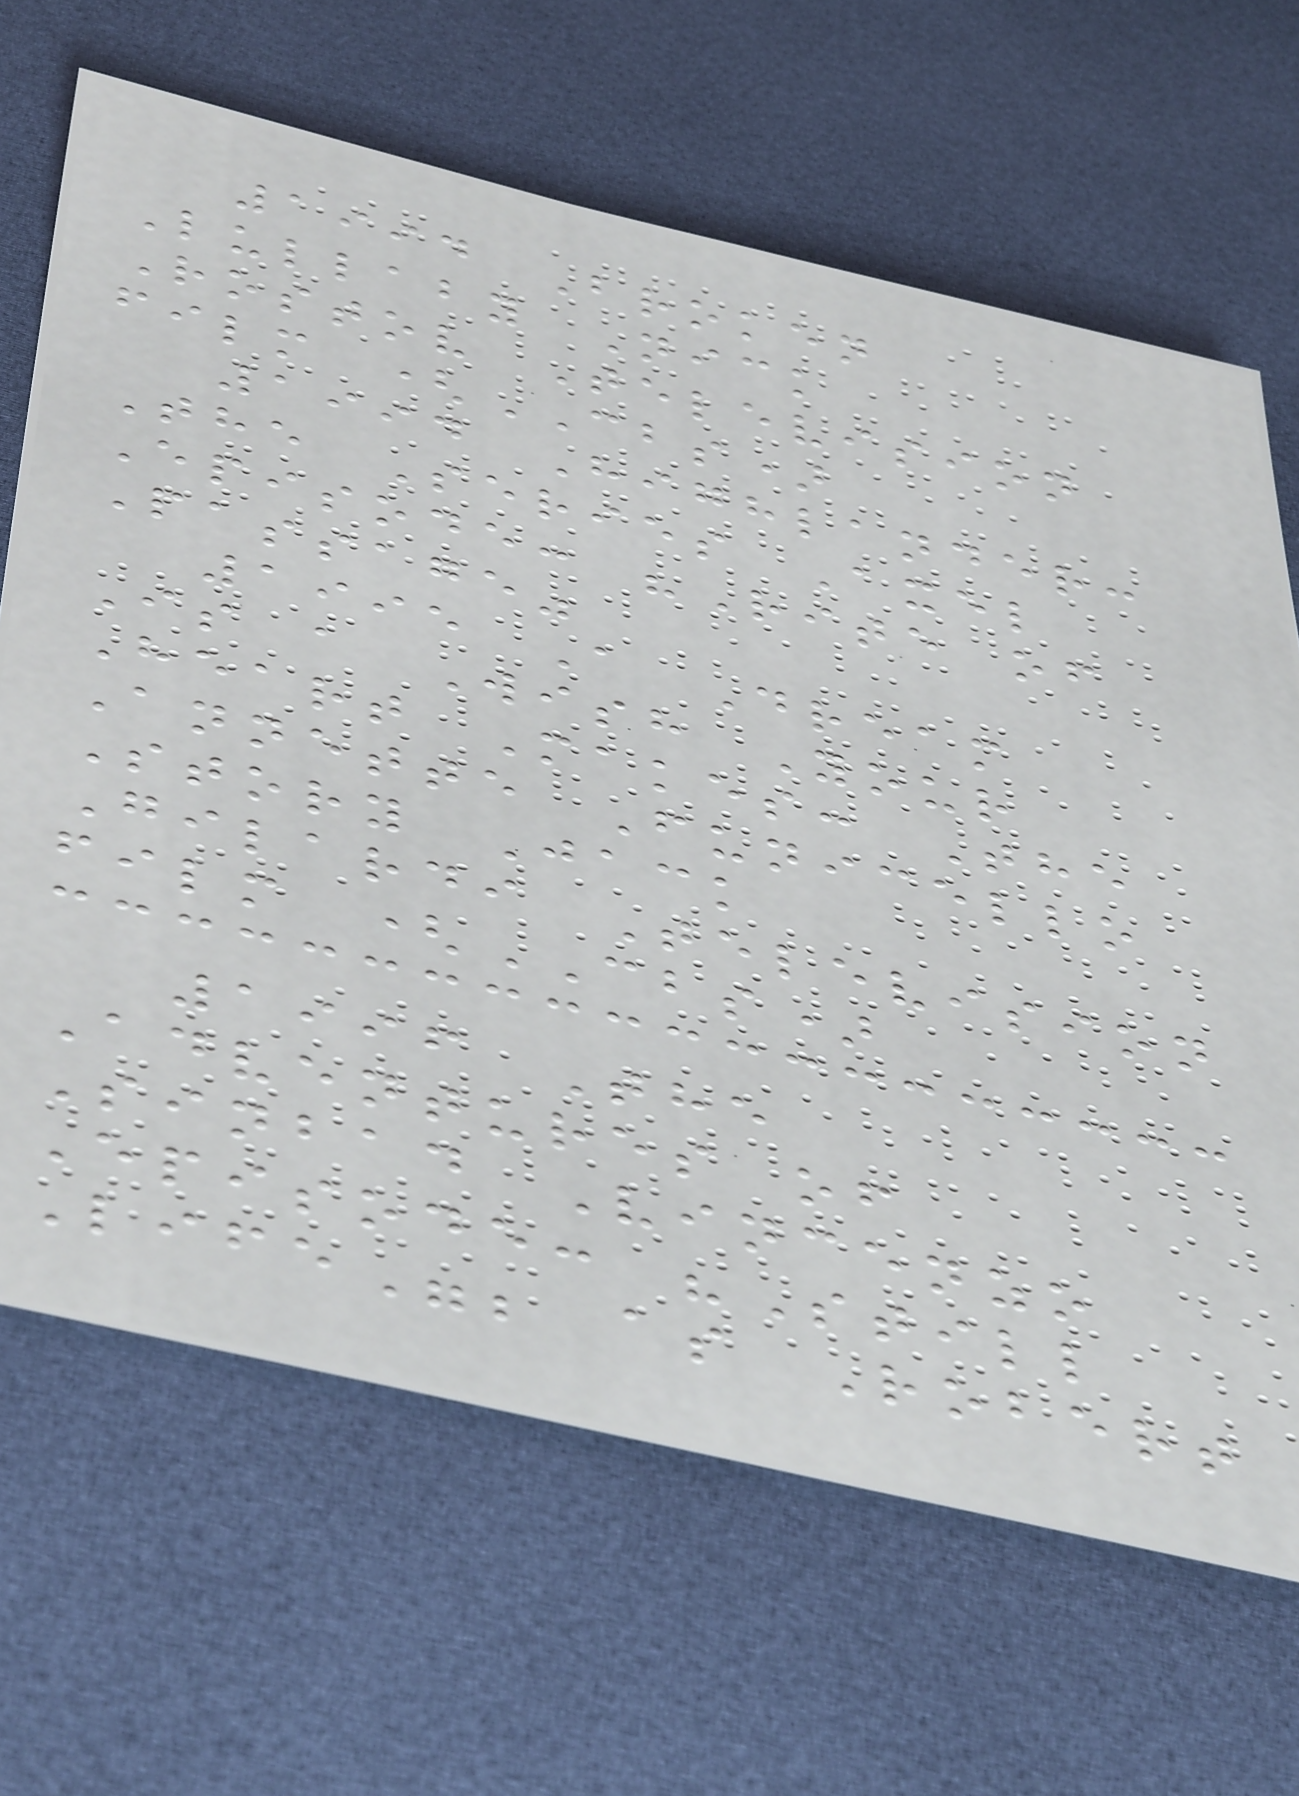1994 Broken
Lullaby Nick
Rostov Television
film (CBS)
1994 Highlander:
The Series Axel
Episode: "Rite of
Passage"
1995 A Dream
Is a Wish Your
Heart Makes: The
Annette Funicello
Story Jack
Gilardi Television
film (CBS)
1996 The
Adventures of
Sinbad Vincenzo
Episode: "Still
Life"; as Robert
